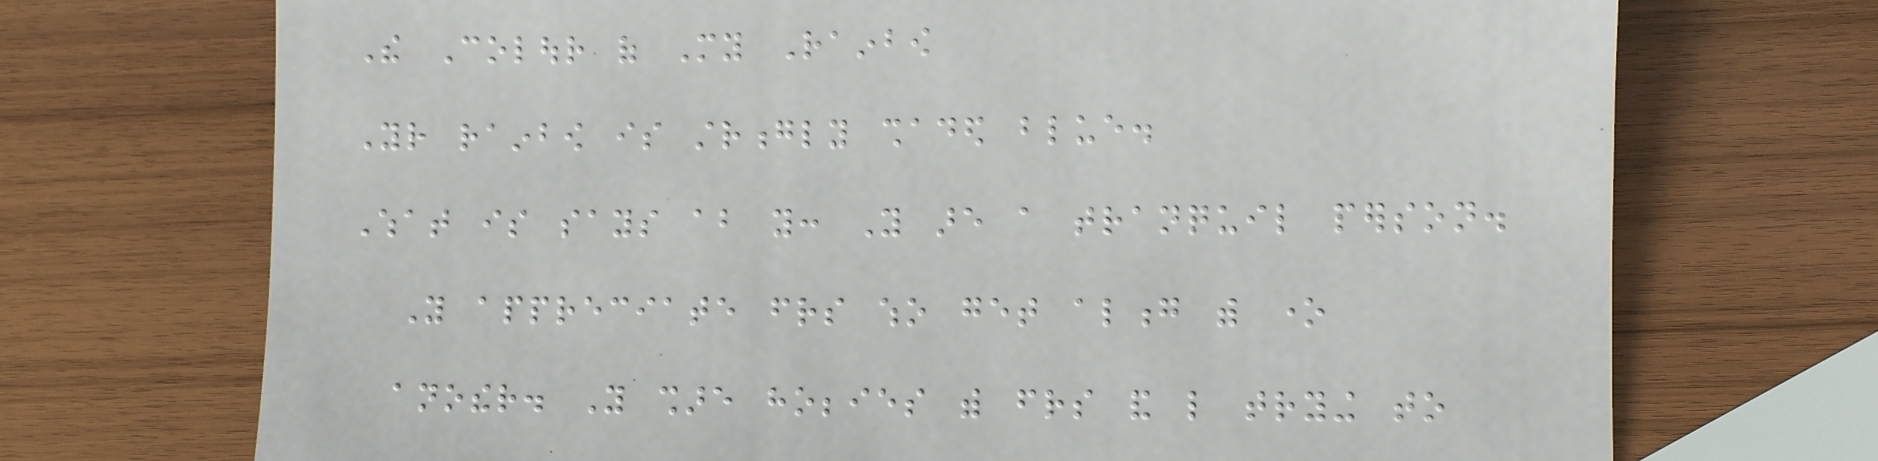The Colour of My Rainbow
Your rainbow is strongly shaded blue.
What is says about you: You are a tranquil person.
You appreciate friends who get along with one
another. You share hobbies with friends and like trying to
